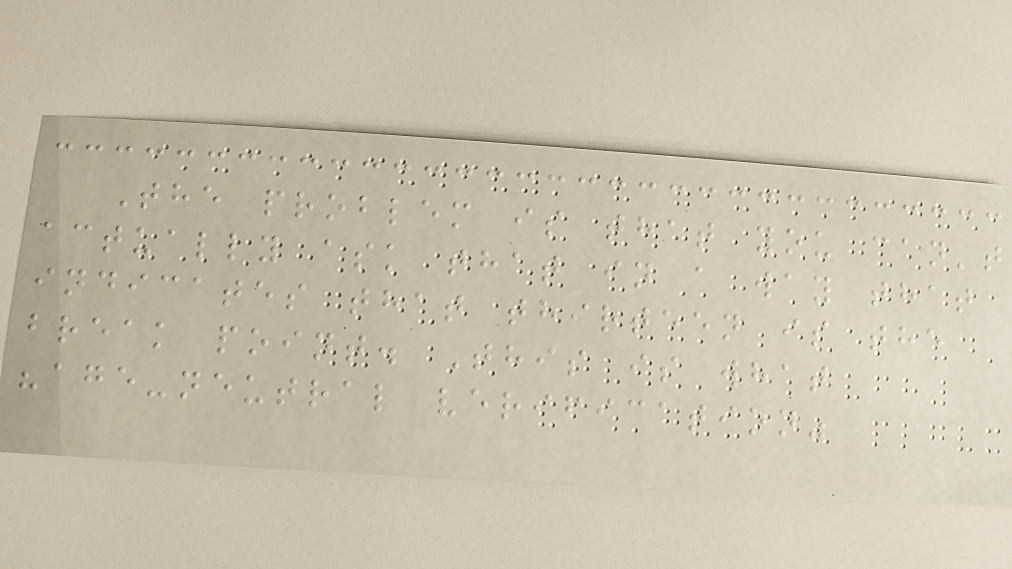The problem is that you can't
actually ask that in a way that
indicates that thirteen is the
break point. This is what
"age-neutral verification"
